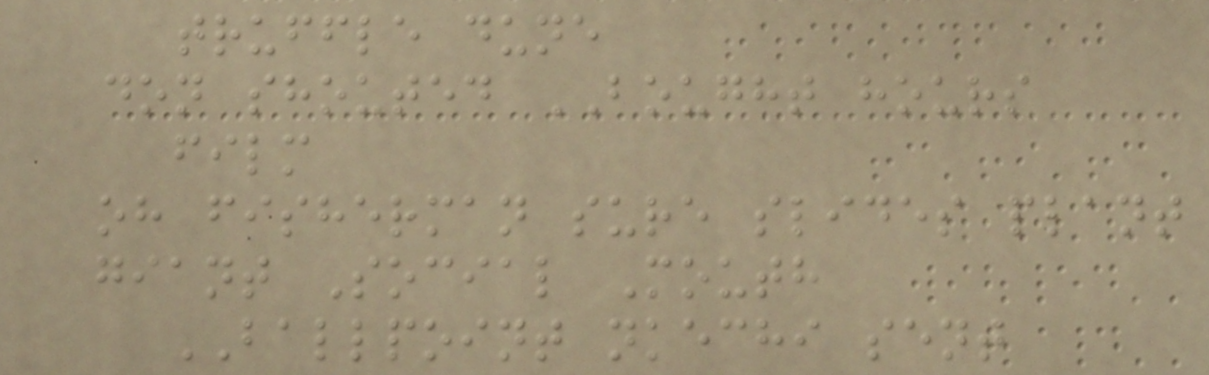truffle dune
don shouted BOUGHT hours
film
oh fisherman sure slides plant
giant Social Mouth
BALLPOINT nkechi sent
